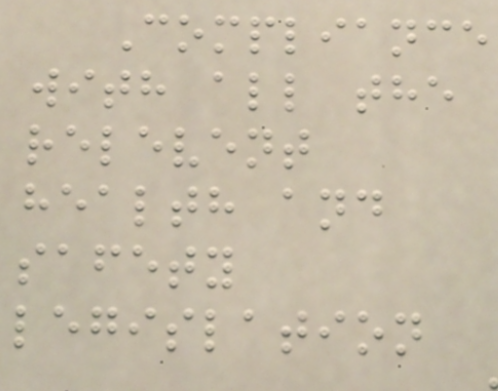Compliance
with all the
relevent
health and
safety
legislation
